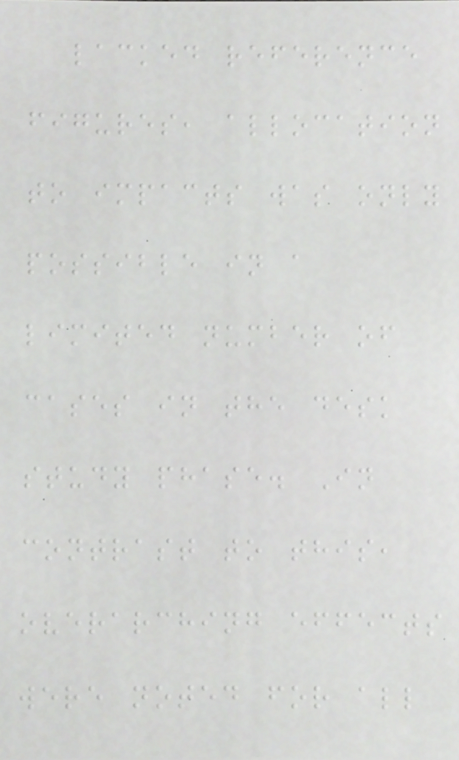lacked reference
figures, allocation
to impacts was only
possible in a
limited number of
cases in the desk
study phase. In
contrast to this,
overarching effects
were noted for all
